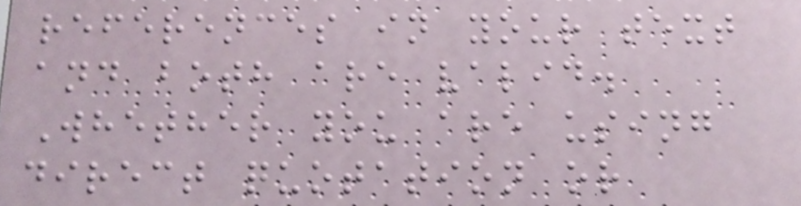references in your text
and both are valid.
Whether you are using
direct quotation or
